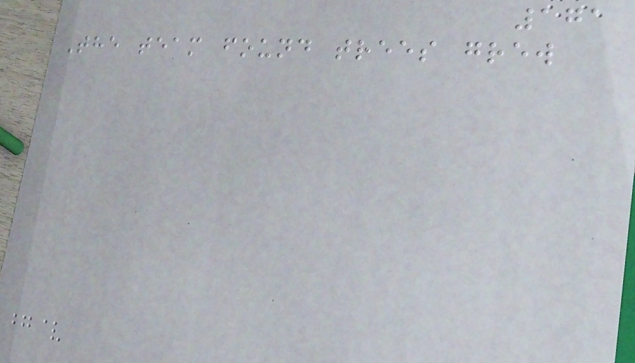171
The team found trees grew
